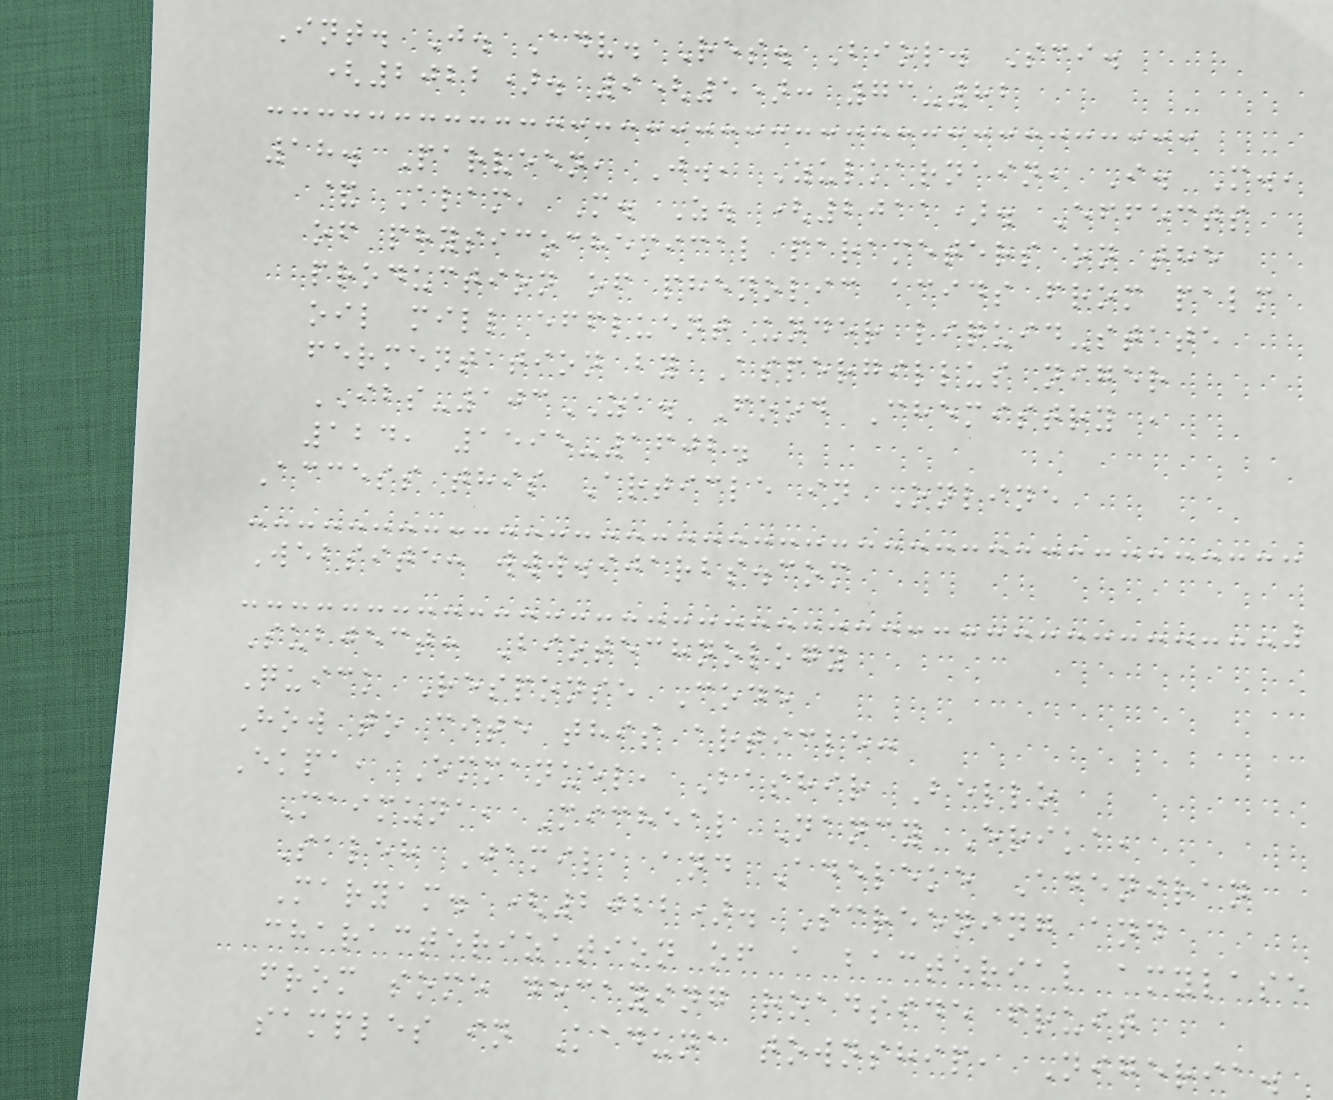Int. J. Adv. Res. Biol. Sci.
(2022). 9(5): 73-82
18. Parveen, J., Zulkarnain, I. M.,
& Alam, M. Z. (2011). Effects
of physicochemical parameters on the
production of phenolic acids from palm
oil mill effluent under liquid-state
fermentation by Aspergillus niger
IBS-103ZA. Food Chemistry ,
124, 1595-1602.
Access this Article in Online
Website: www.ijarbs.com
Subject: Biotechnology
Quick Response Code
How to cite this article:
Ekpa, Emmanuel, Bashir Bello
Maimuna, Micheal Nancy Erika,
Saleh Jamila and Adeleke Adeniran
Maryam. (2022). Screening and
characterization of a bacterial amylase
from some decaying roadside fruit
samples in Kaduna township, Nigeria.
